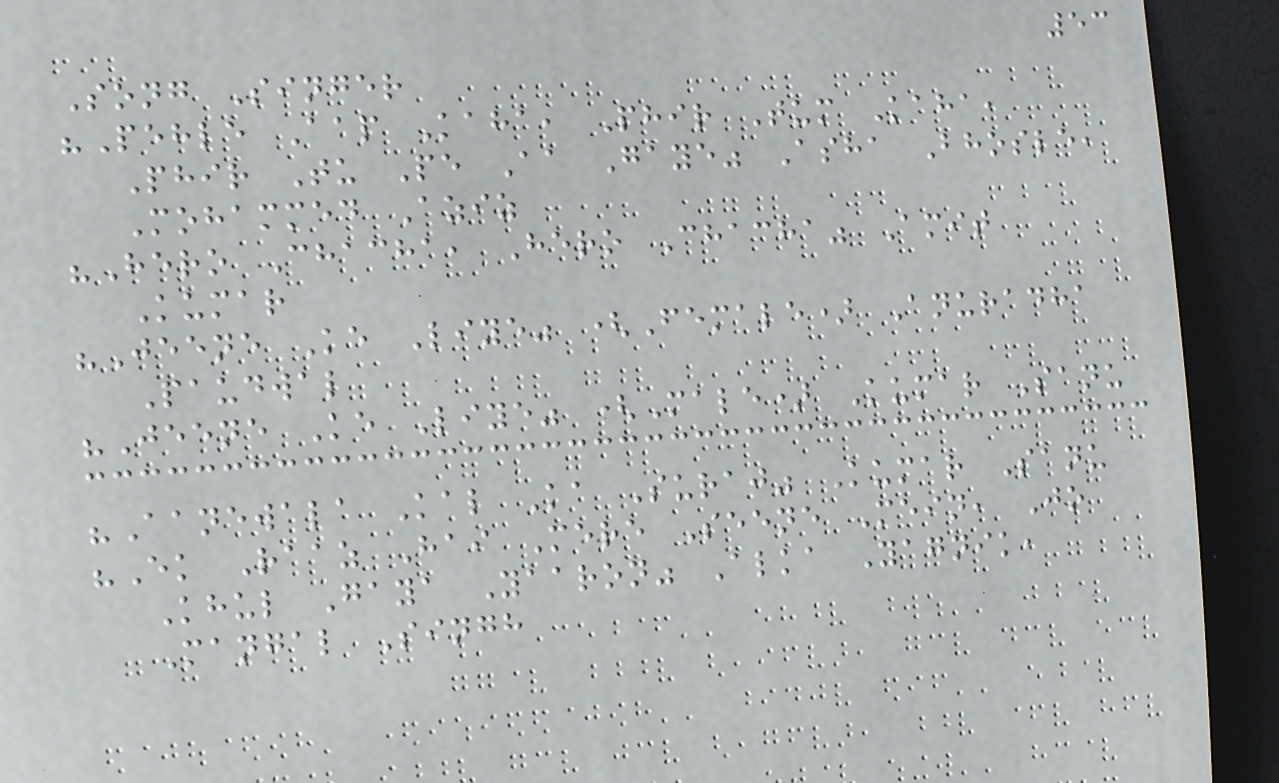53
Song Singer
"Pehle Aap Kaha, Phir Tum Kaha,
Phir Tu Pe Aa Gaye" Asha Bhosle,
Mohammed Aziz
"Hero Chacha, Hero Chacha" Amit
Kumar
"Jeene Ke Liye" (Female) Anuradha
Paudwal
"Jeene Ke Liye" (Male) Kumar Sanu
"Aanewala Kal Ka Suraj" Kumar Sanu
"Ek Raaz Hai Mere Seene Mein, Jo
Khul Gaya Yaaron" Alka Yagnik,
Mangal Singh
